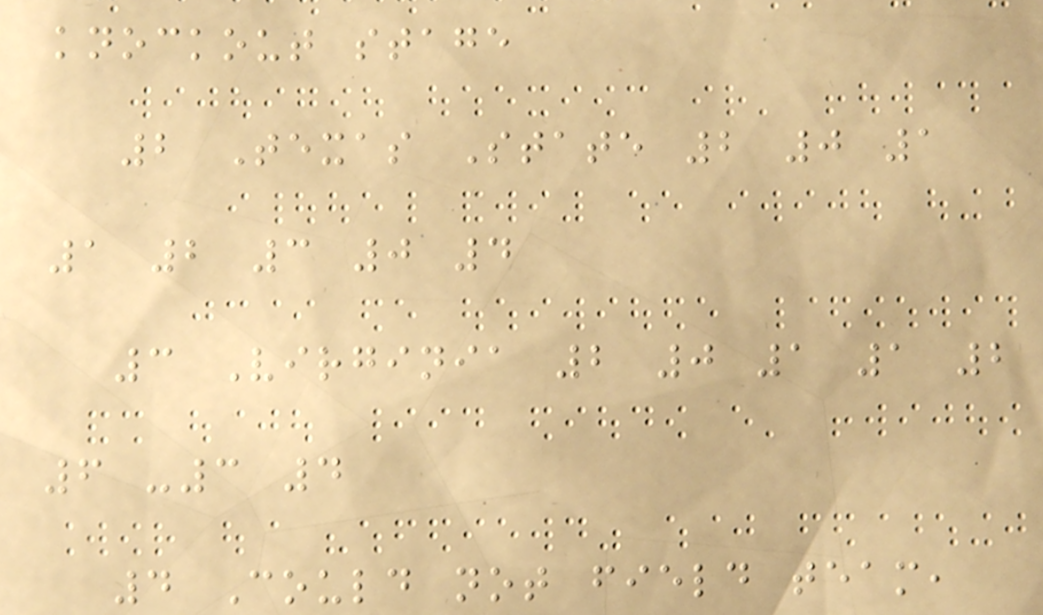knockout stage
2 Texas State 2 0 1
1 2 3 0 4
3 Virginia 2 0 1 1 2
6 -3 4
4 Could not field team,
